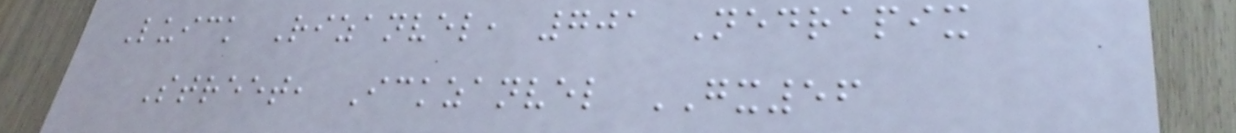Luick Rizanvel, 701 Nedrapix
Street, Ickzanvel GX56
